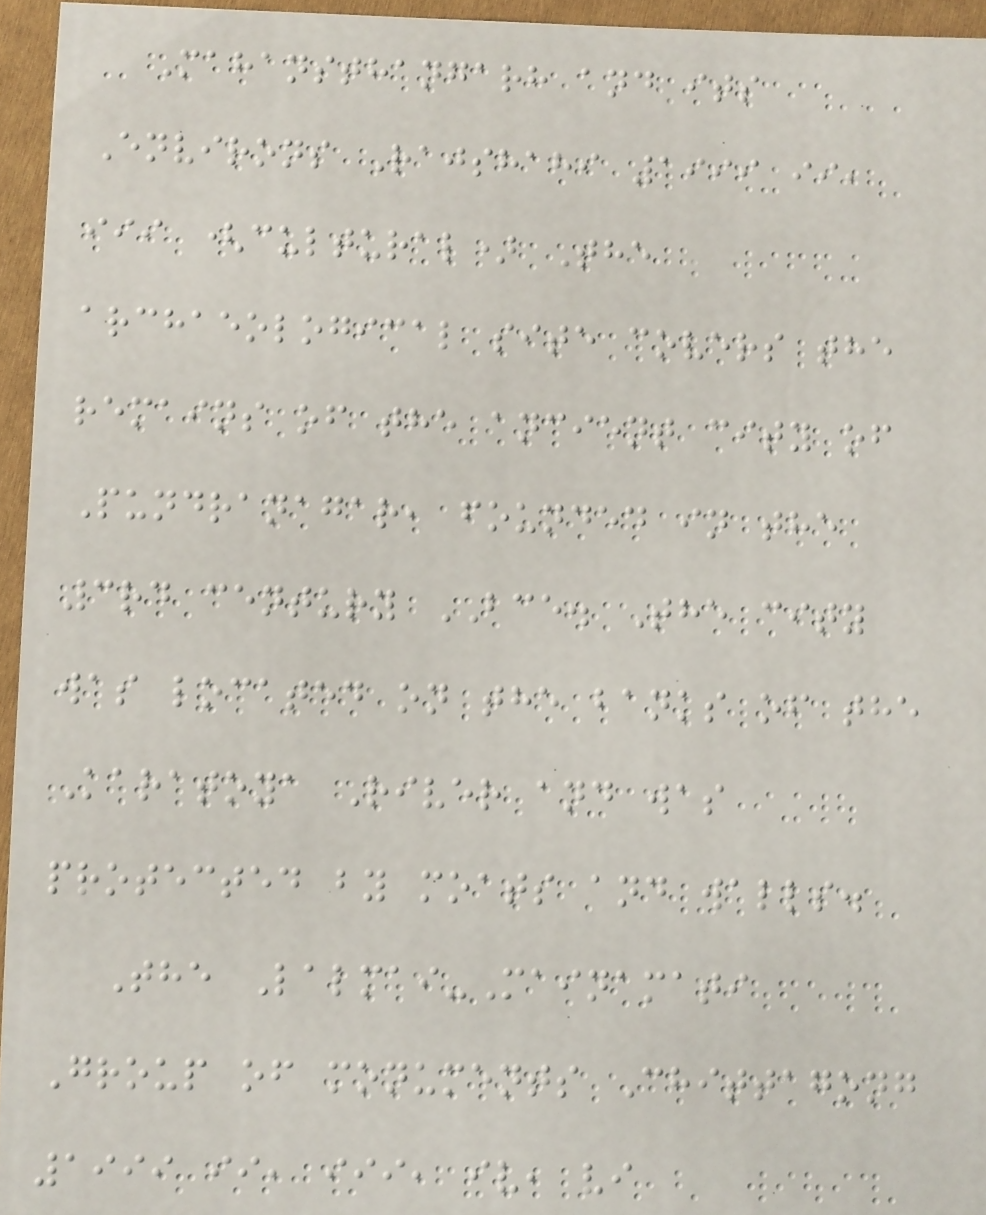Mahansthangarh and its
Environs Rajshahi 1999 ii,
iii (cultural) The
archaeological site covers the
remains of the ancient city of
Pundranagar, founded in the
3rd century BCE. The city
was located on the banks of the
Karatoya River and was
protected by moats and walls.
The Lalmai-Mainamati
Group of monuments Chittagong
1999 ii, iii, iv, vi
